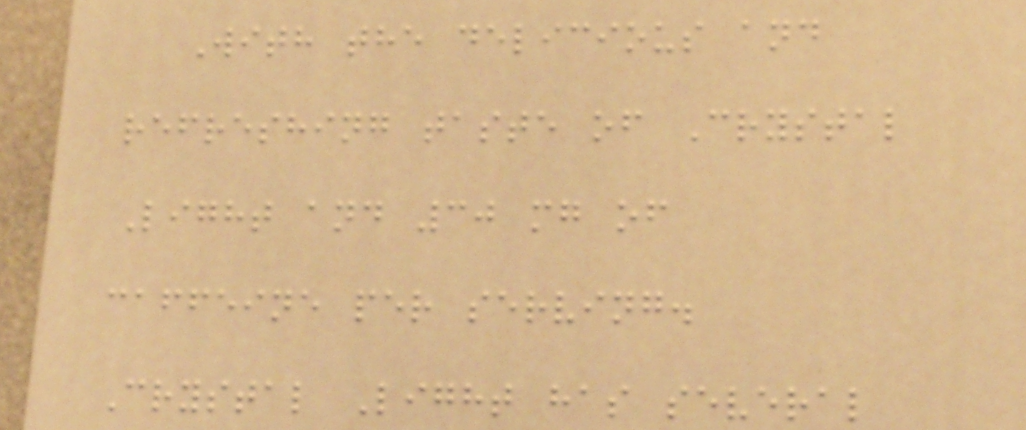With the delicious and
refreshing taste of Crystal
Light and 30 mg of
caffeine per serving.
Crystal Light has several
